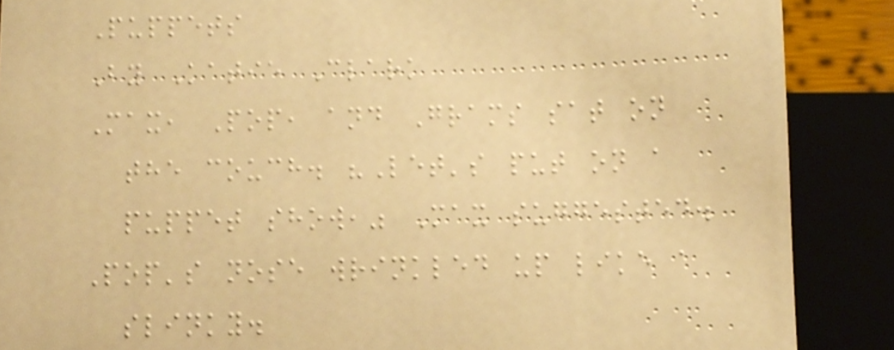Puppets
By Katie Clark
Max, Pop, and Grams sat on
the couch. "Let's put on a
puppet show," Max suggested.
Pop's nose wrinkled up like a
slinky.
